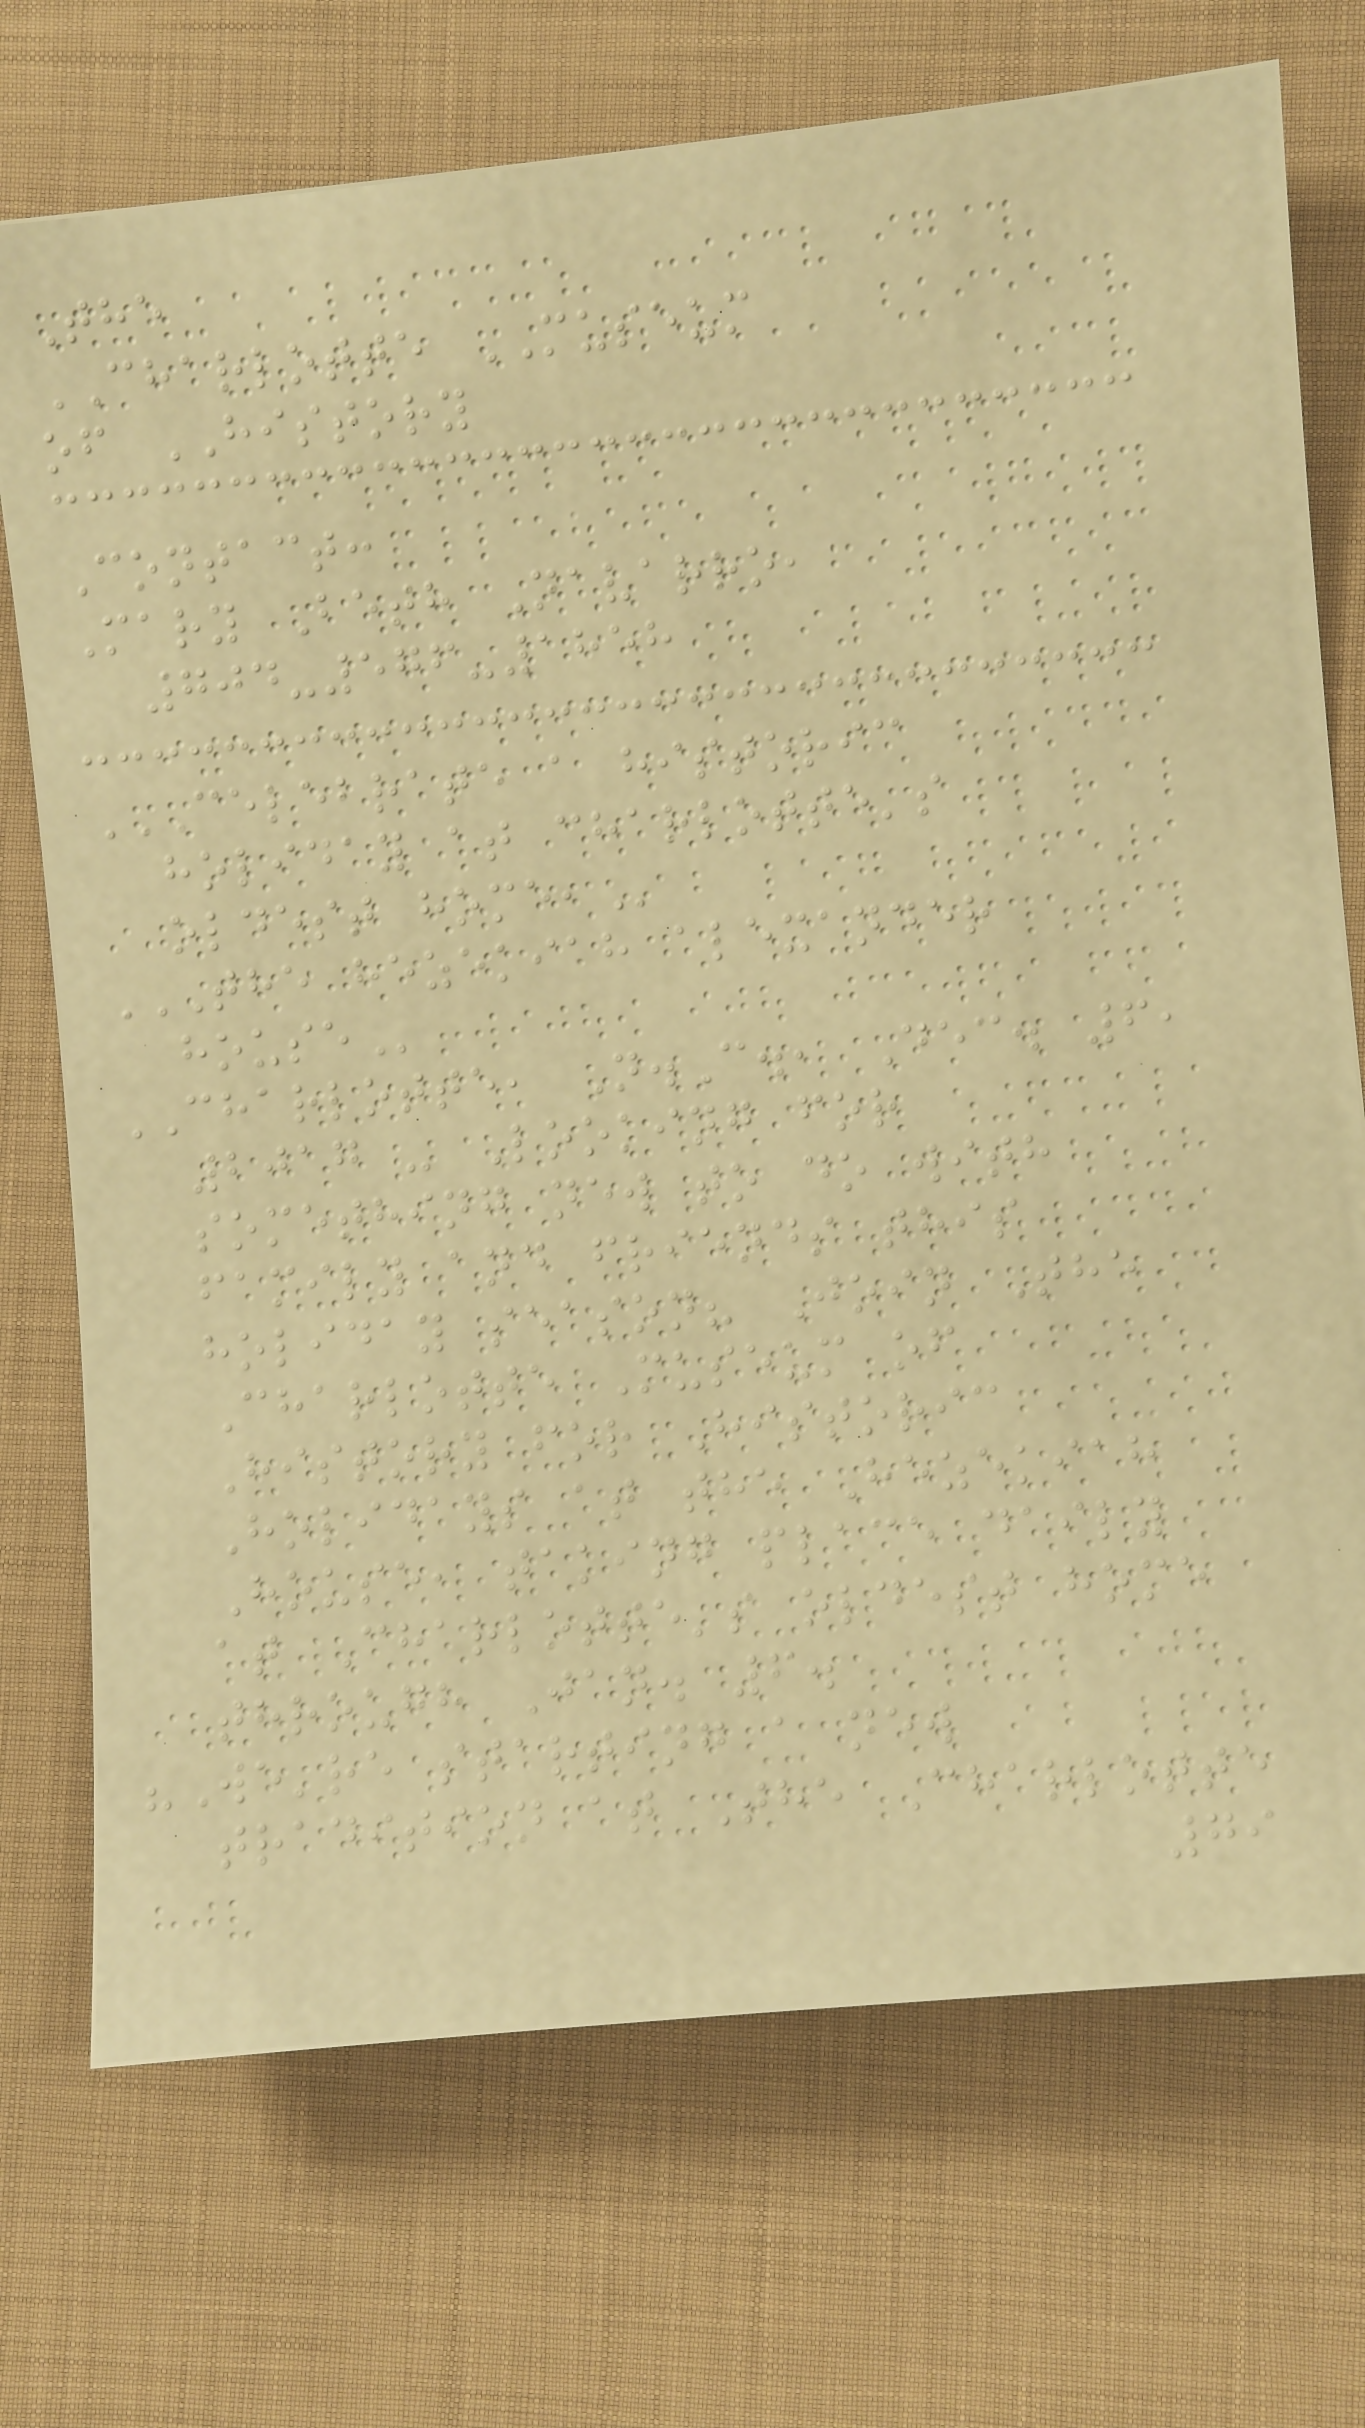The
CHARLOTTE MUSEUM
of HISTORY
Contact:
Mary Beth Navarro,
704-576-1858
CELEBRATE A HISTORIC
HOLIDAY AT CHARLOTTE'S
OLDEST HOME,
THE HEZEKIAH ALEXANDER
HOUSE
CHARLOTTE, N.C., Dec. 6,
2017 - Looking for
something new to do with
family and friends this
holiday season? Join The
Charlotte Museum of
History for Historic
Holidays at the Hezekiah
House, taking place daily
at Charlotte's oldest home
through Jan. 6.
"We're starting a new
tradition at The Charlotte
79
